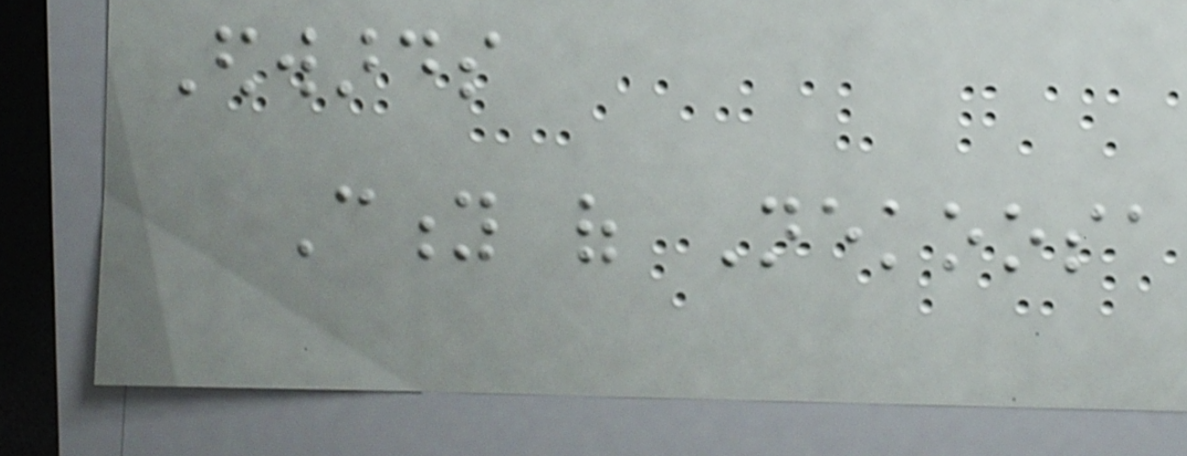Edwards
City of Nekoosa
